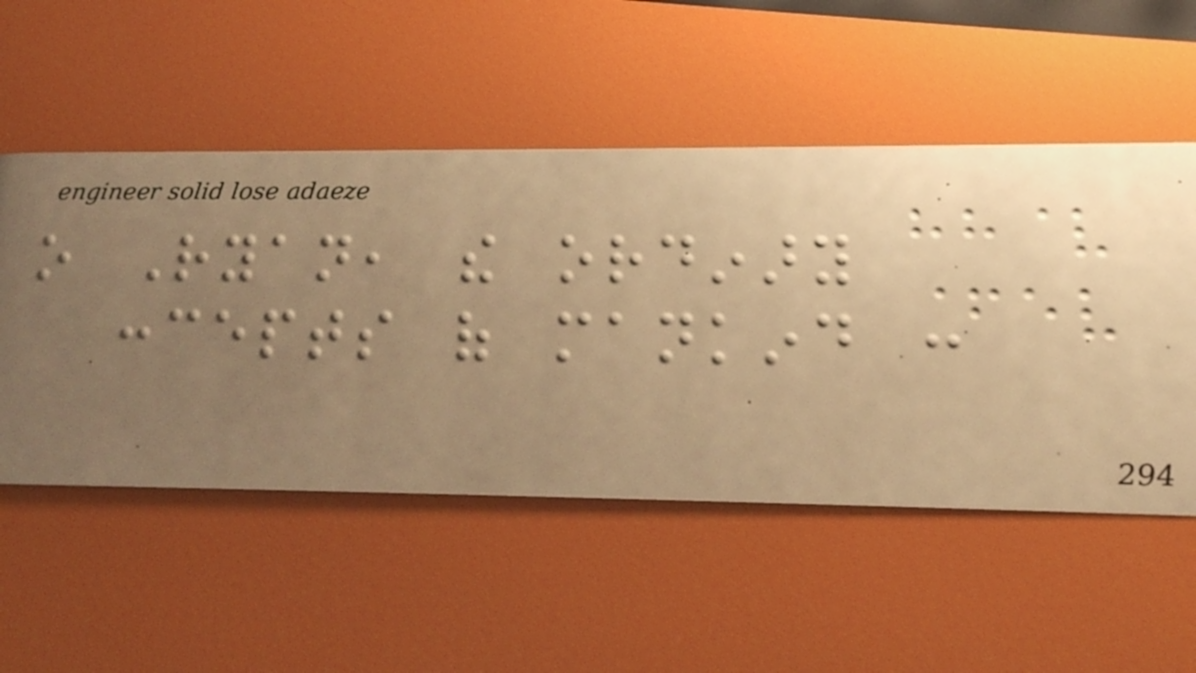o Ryan, the ordinary
concepts of mankind :
